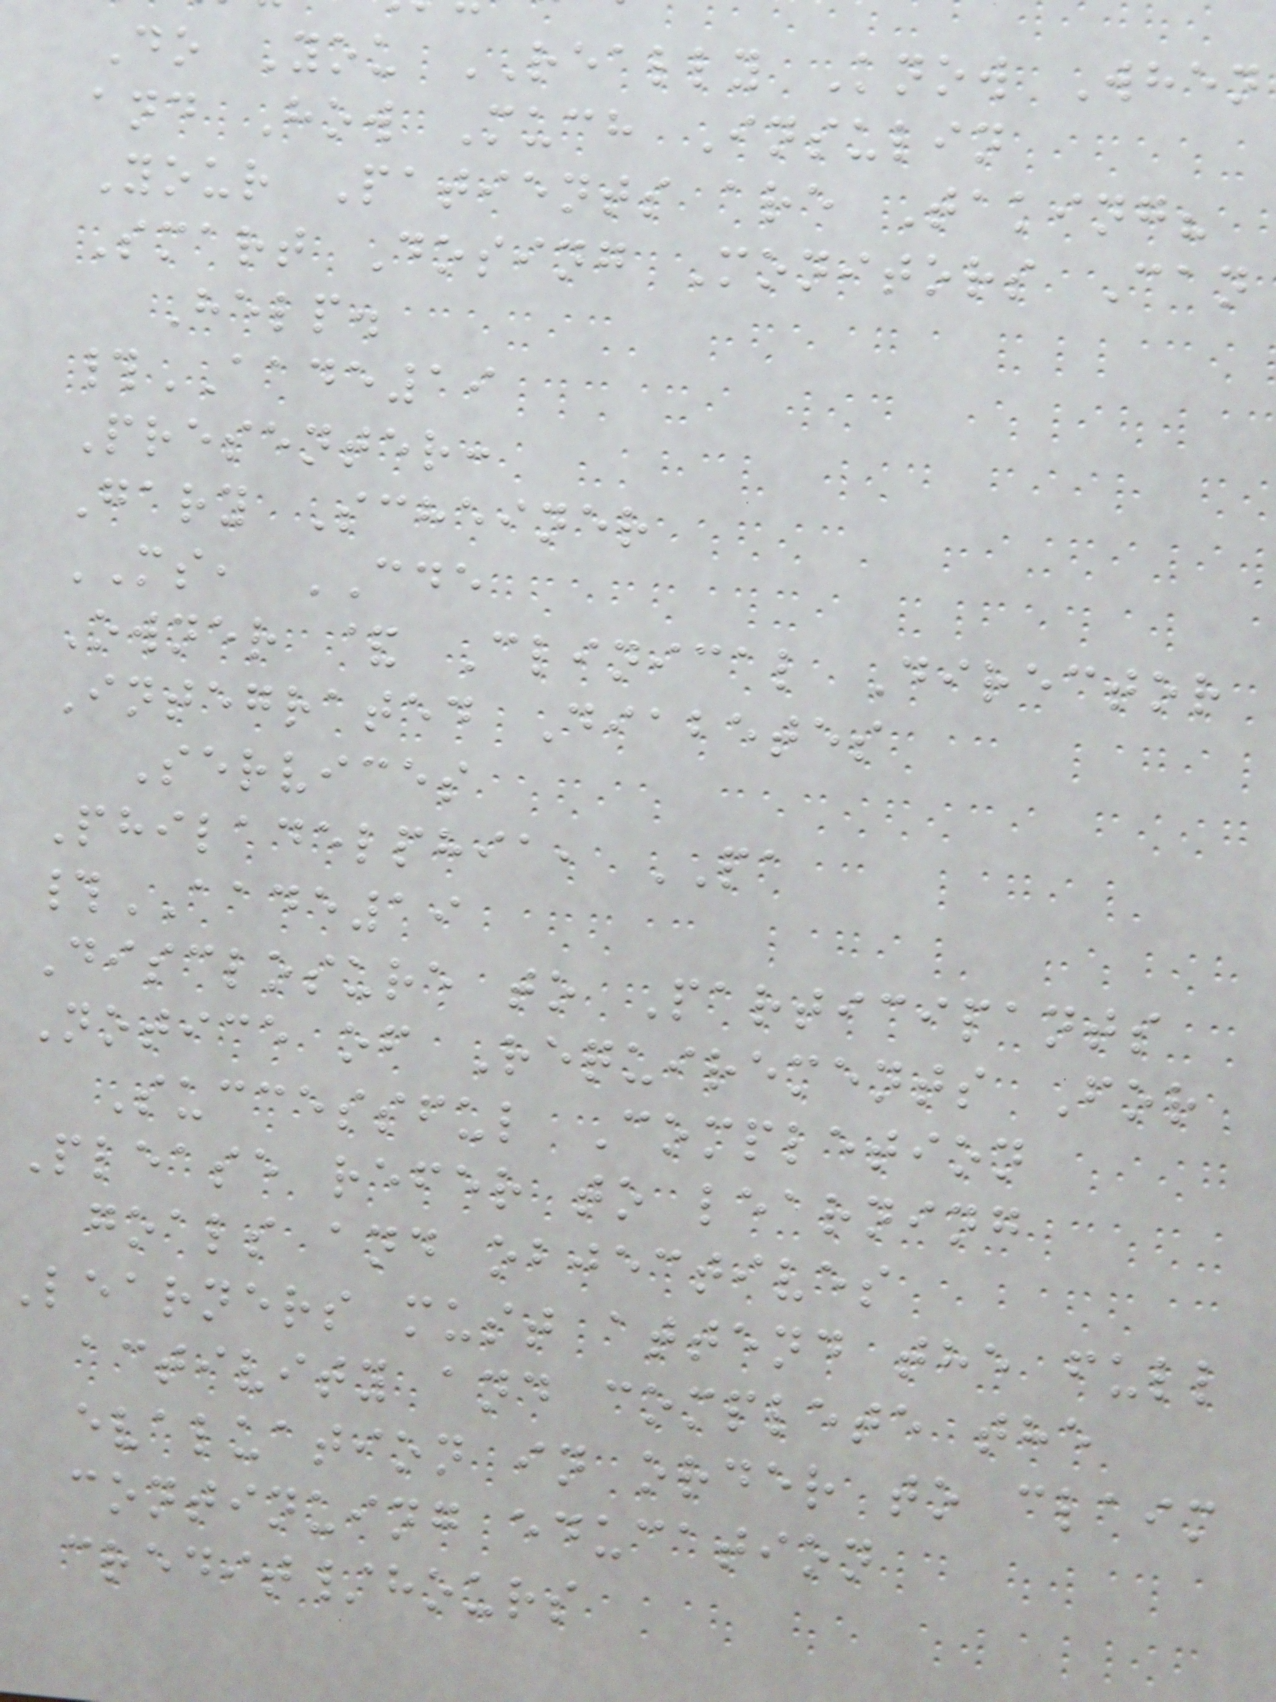Do You REALLY Know When
and How Much Insulin
Your Patients are Taking?
Smart Dosing Monitors Can
Help.
#AADE19
Presenter:
Gary Scheiner
MS, CDE
Owner & Clinical Director
Integrated Diabetes
Services
Philadelphia, PA
#AADE19
Disclosure to Participants
Notice of Requirements For
Successful Completion
Please refer to learning
goals and objectives
Learners must attend the full
activity and complete the
evaluation in order to claim
continuing education
credit/hours
